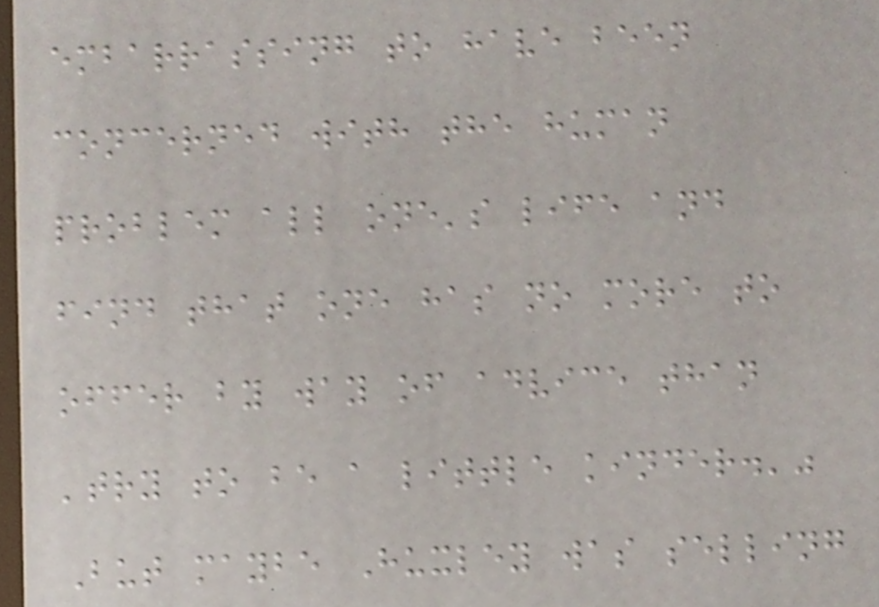embarrassing to have been
concerned with the human
problem all one's life and
find that one has no more to
offer by way of advice than
'try to be a little kinder.'"
But maybe Huxley was selling
